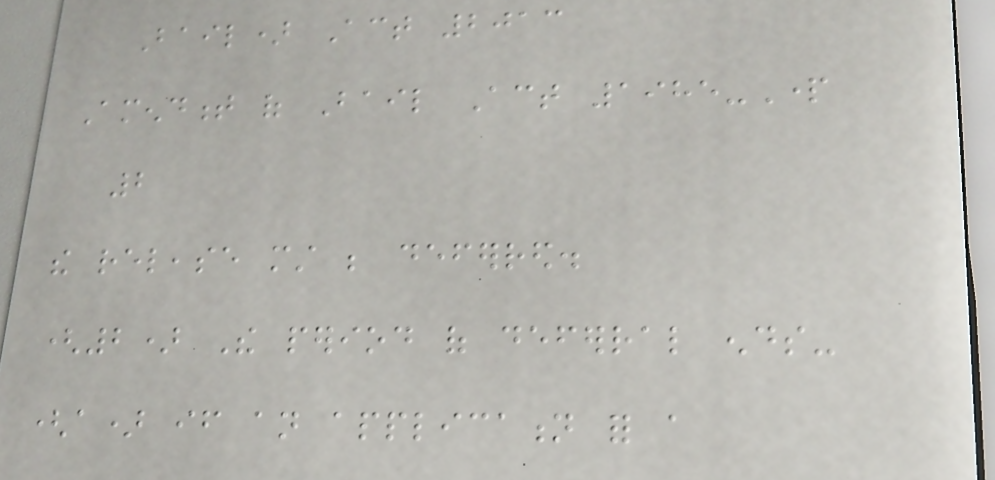Bail) Act 2013
Amendment of Bail Act 1985-Part
2
the release must be deferred.
(2) The period of deferral ends-
(a) if an application for a
